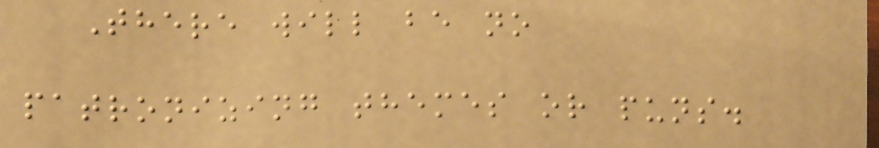There will be no
patronizing themes or puns.
